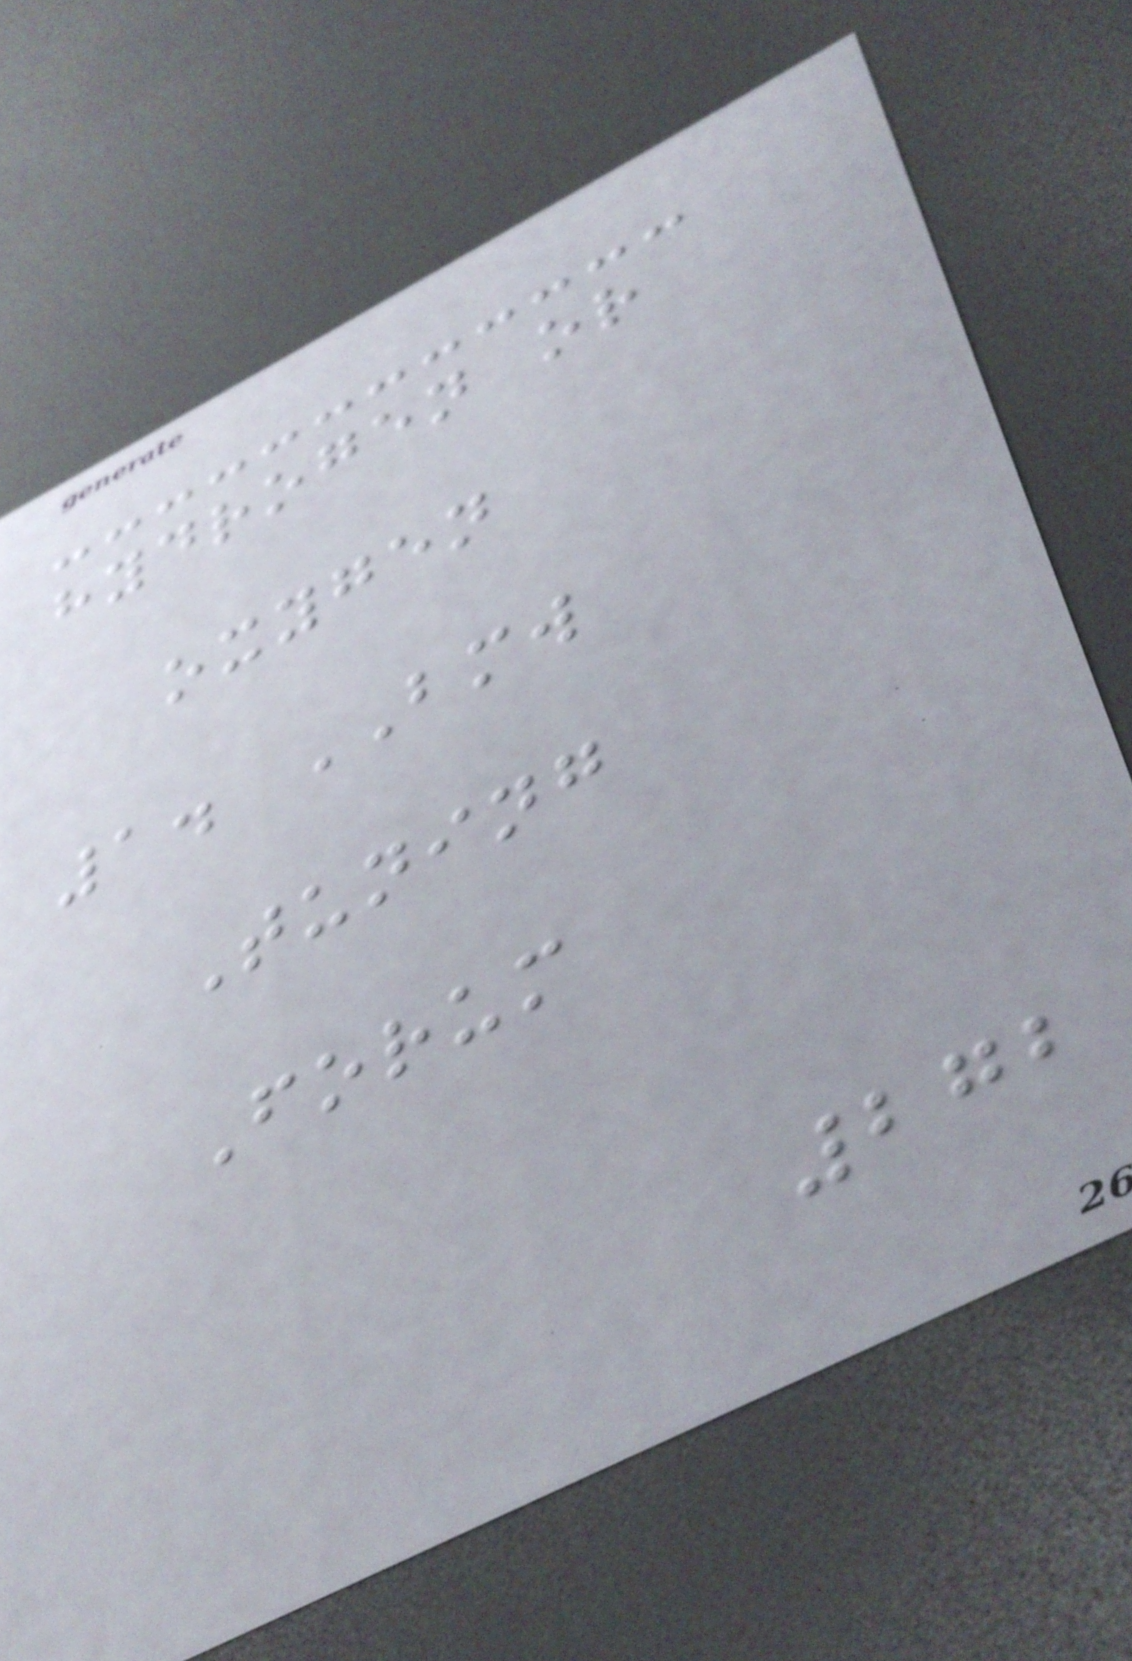hydrogen or
oxygen
1. BMW
Tuning
Forum
272
